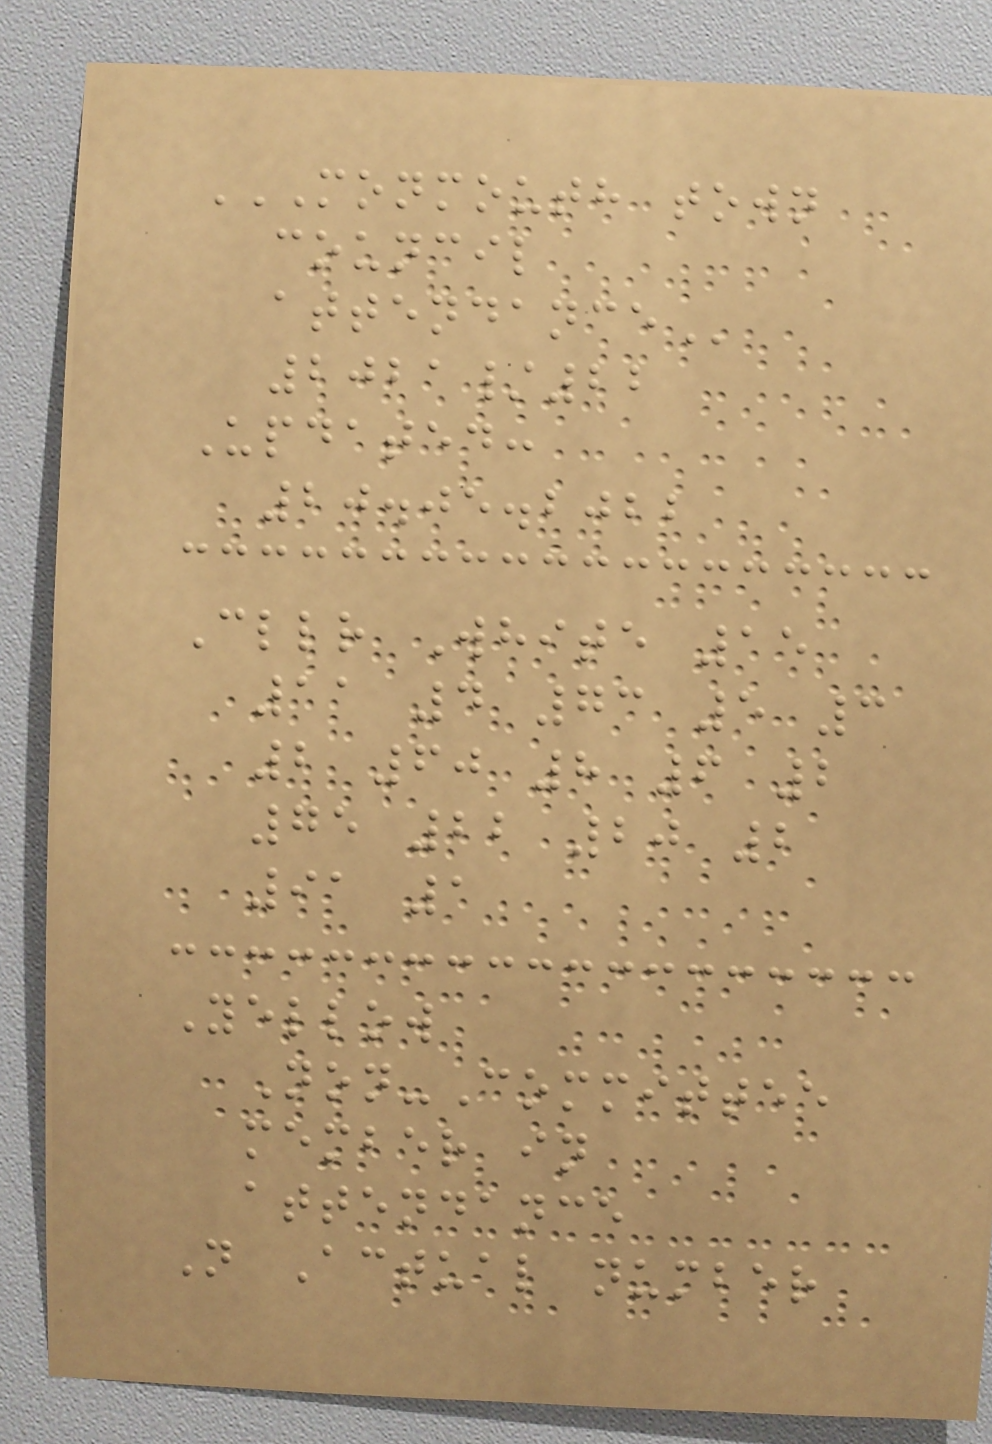MONMOUTH TOWN
COUNCIL
ATTENDANCE
2021/22
Updated:
20.05.2022
Cllr White 15
11 4 73 5 3
2 60 8 6 2
75 22 20 2
91 1
Yellow
Non-Committee
member in
attendance
N Actual number
